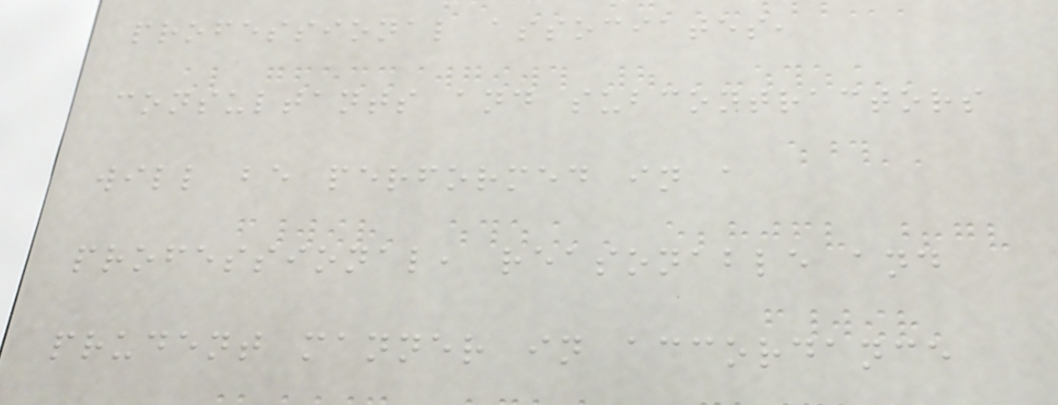professional associates,
consultants and subcontractors
will be performed in a
professional, reasonable and
prudent manner in accordance
